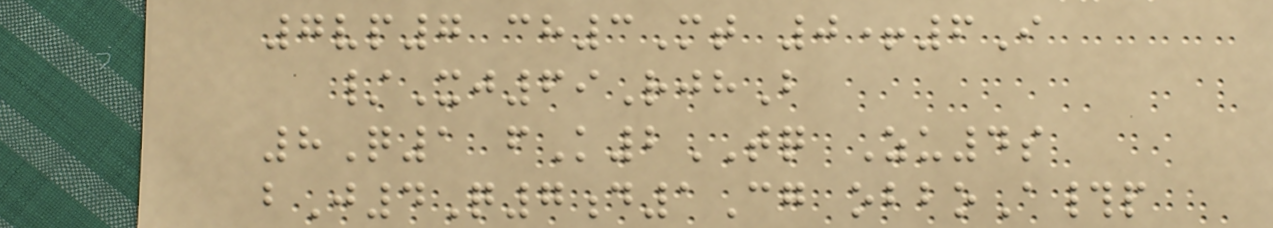7vp7 ch3Mt 0+6I
/Xj69RjhB
8Q1 fK2TQ Zu4s
bJ4Q7d1Cg obboA#p
